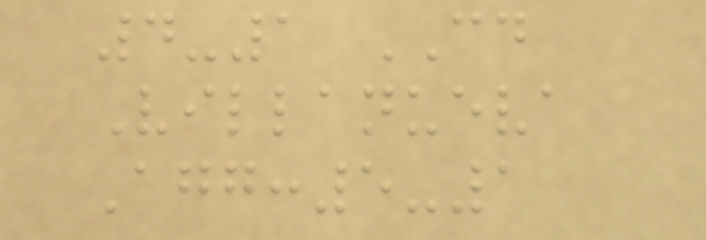4-1 CD
Villanueva
Agg:5-1
